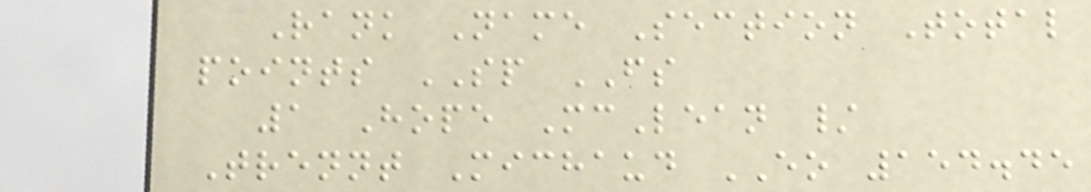Rank Name Section Total
points SP FS
1 Hope McLean /
Trennt Michaud EO 154.45
